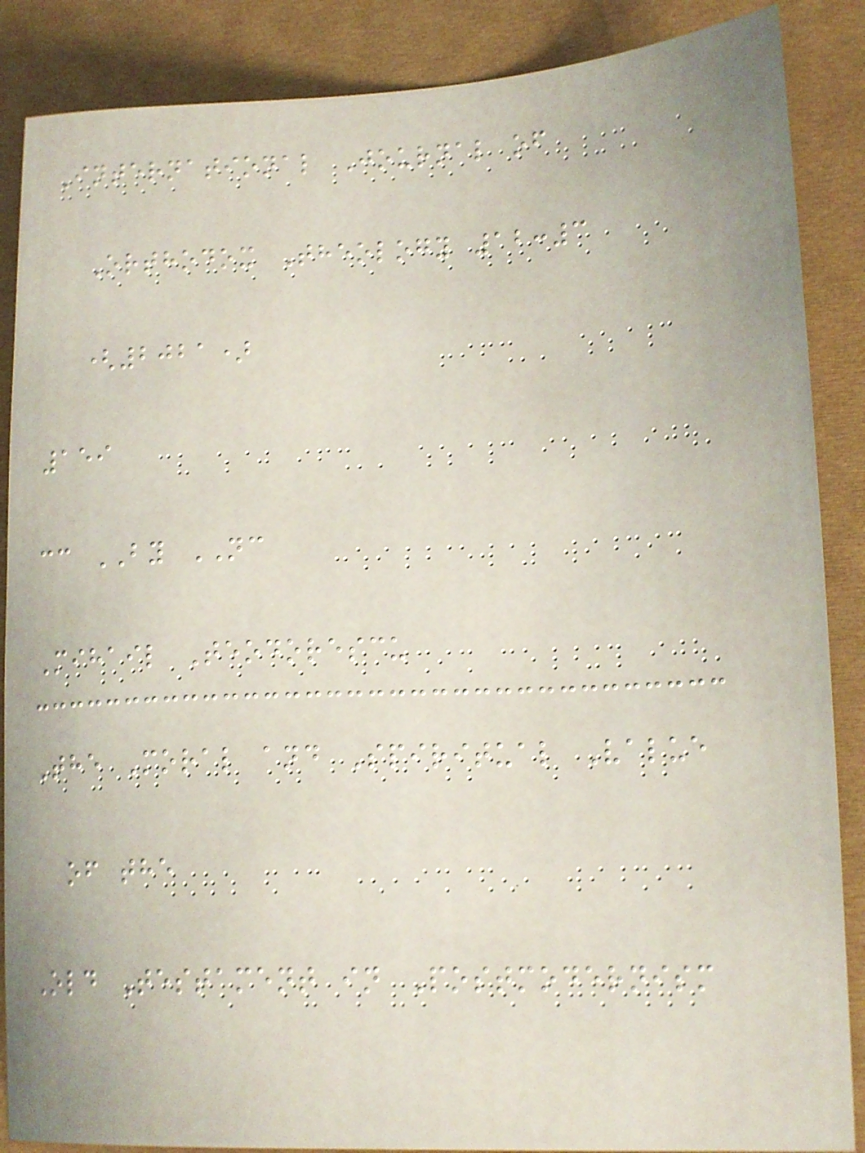International Journal of
Orthodox Theology 12:3
(2021)
159
cc BY NC
Mihail Teodorescu
The Moral and Spiritual Value
of the
Old Testament in Postmodernism
